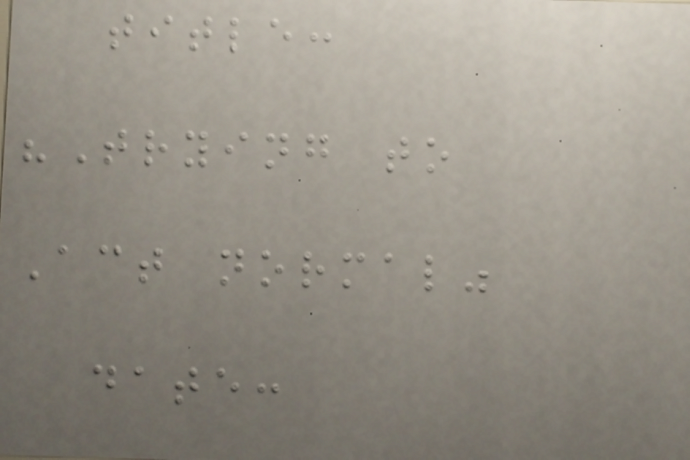title:
"Trying to
Act normal"
date:
